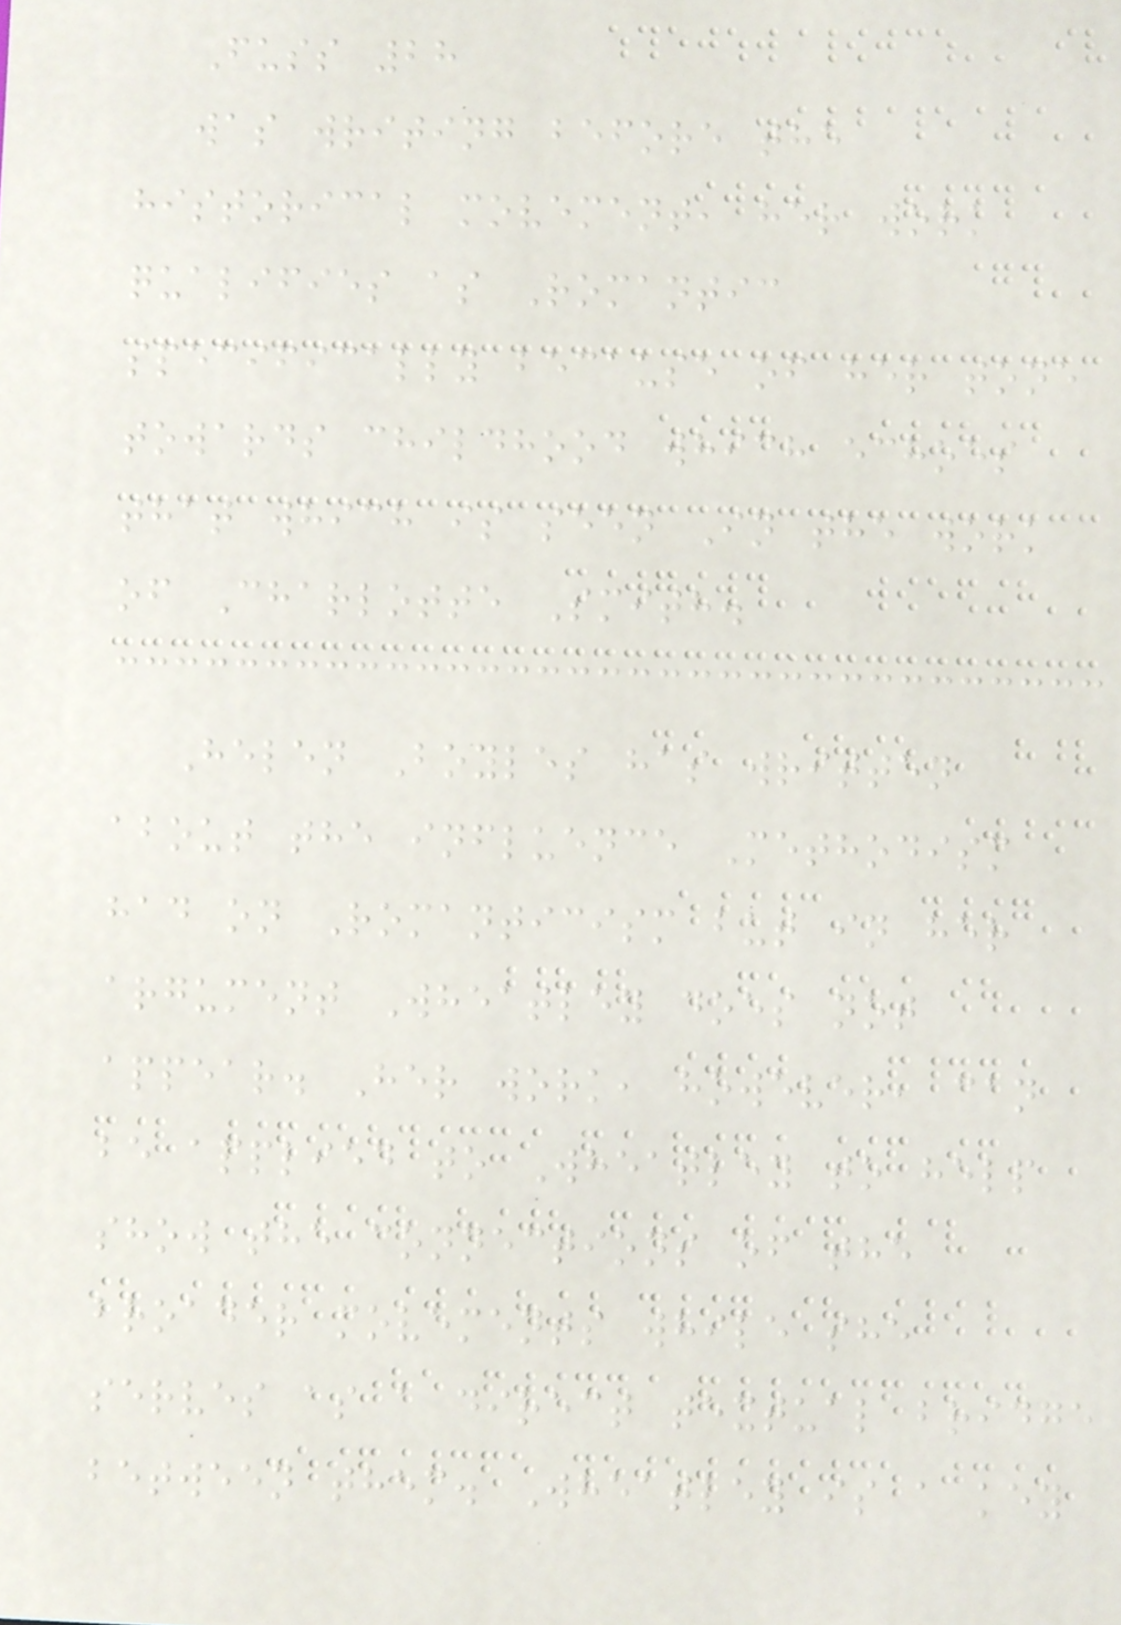Fuss 28
was writing before the
historical movement, her work
qualifies as Romantic
specifically because of her tone
towards childhood which echoes
that which is seen In the work
of Charlotte Smith.
Helen Boyles has written
about the influence Methodism
had on Romanticism but in her
argument Wheatley does not
appear. Her work, however, can
be applied to Wheatley to help
show the connections of the
broader movements while she
serves as a direct textual bridge
between them. Wheatley is a key
